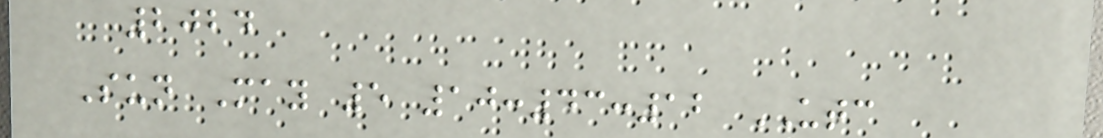2024
Sun May 5 10:43:12 UTC
